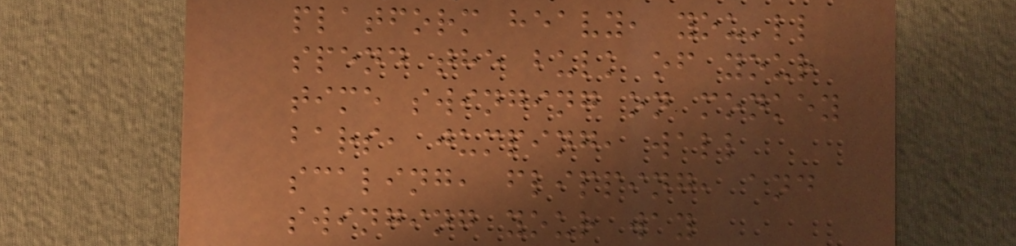platform heavy, you'll
spend the bulk of your
time swinging on monkey
bars, jumping, wall
scaling, flipping, and
swinging your way
